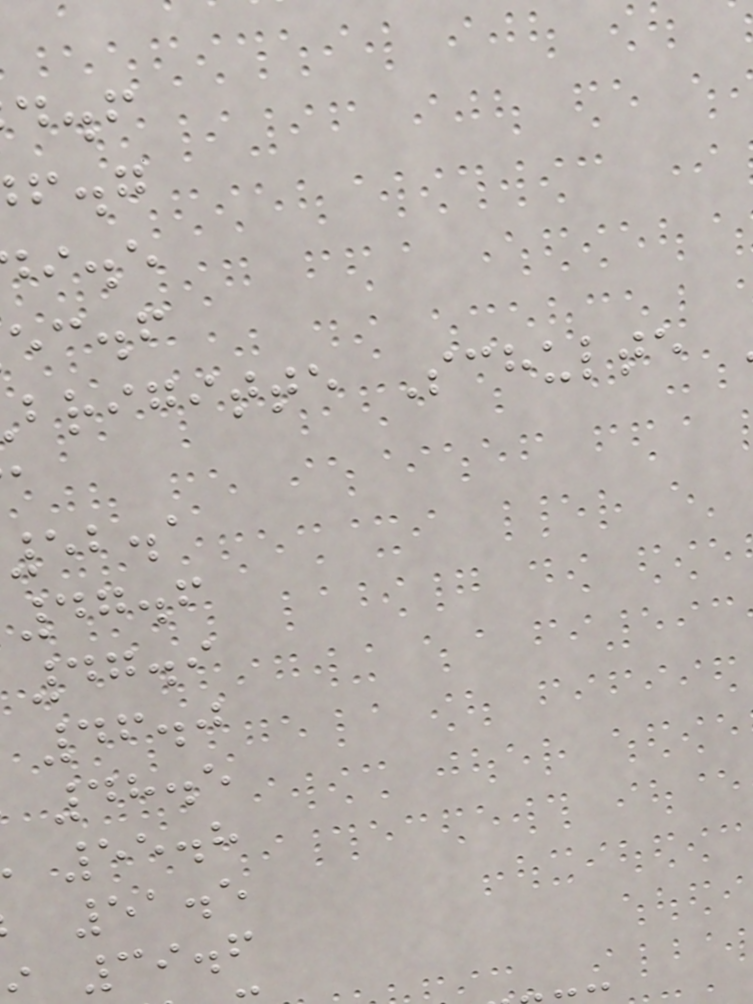ec.f
brigitte Schulte
52.1
47.6
47.9
46.0
48.5
55.8
51.5
39.6
